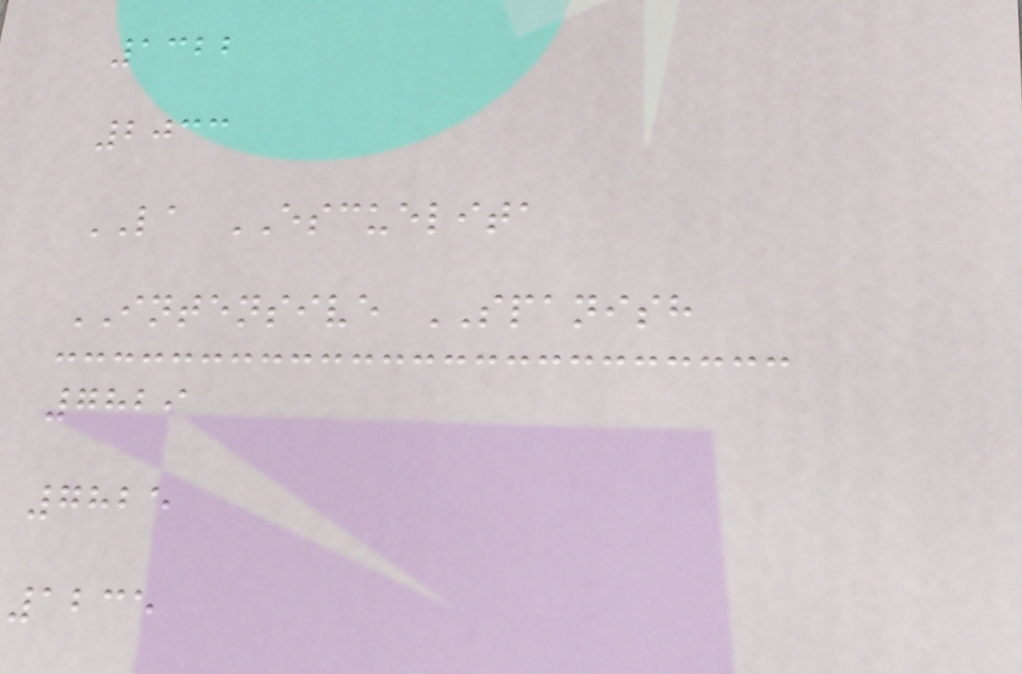1322
2033
LA ESCUELITA
INTENSIVE SPANISH
7829
7825
1235
